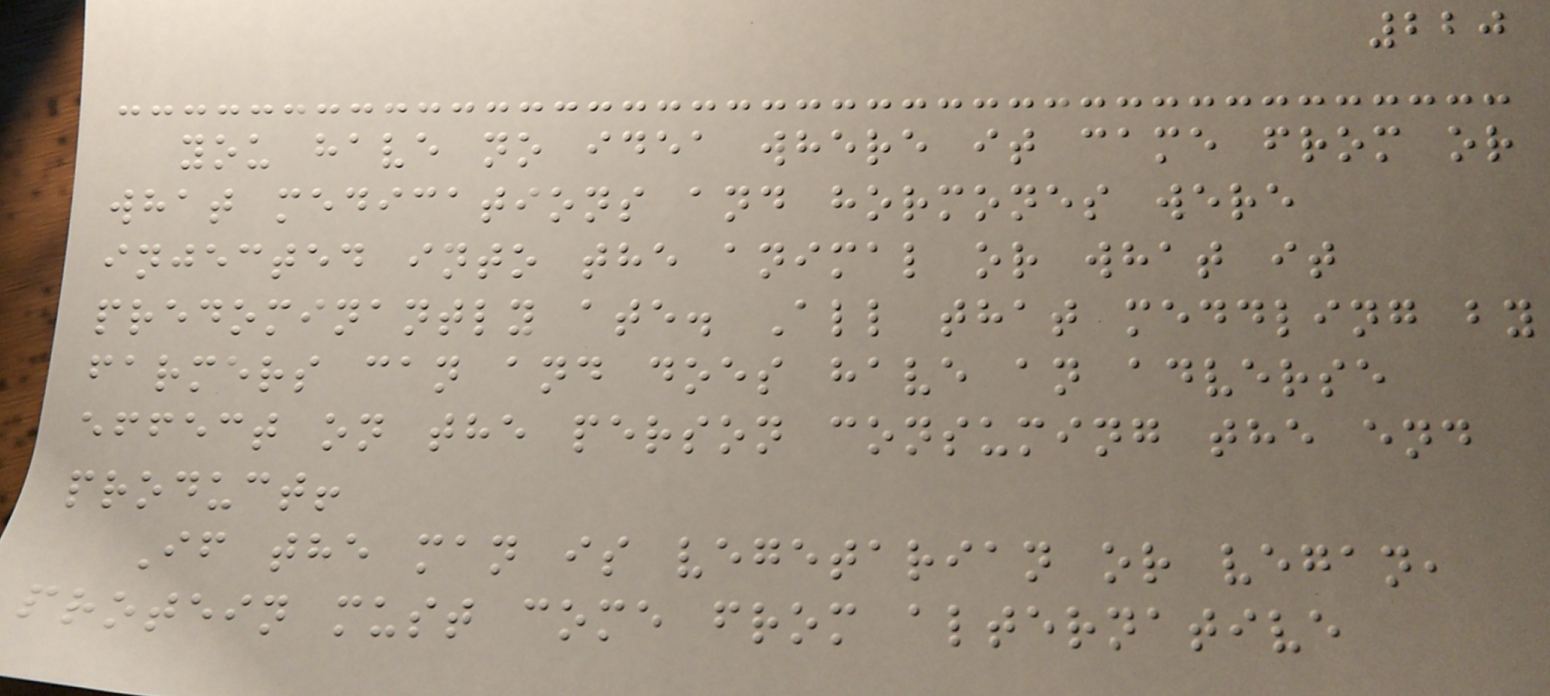220
you have no idea where it came from or
what medications and hormones were
injected into the animal or what it
predominantly ate. All that meddling by
farmers can and does have an adverse
effect on the person consuming the end
product!
If the man is vegetarian or vegan,
protein must come from alternative
